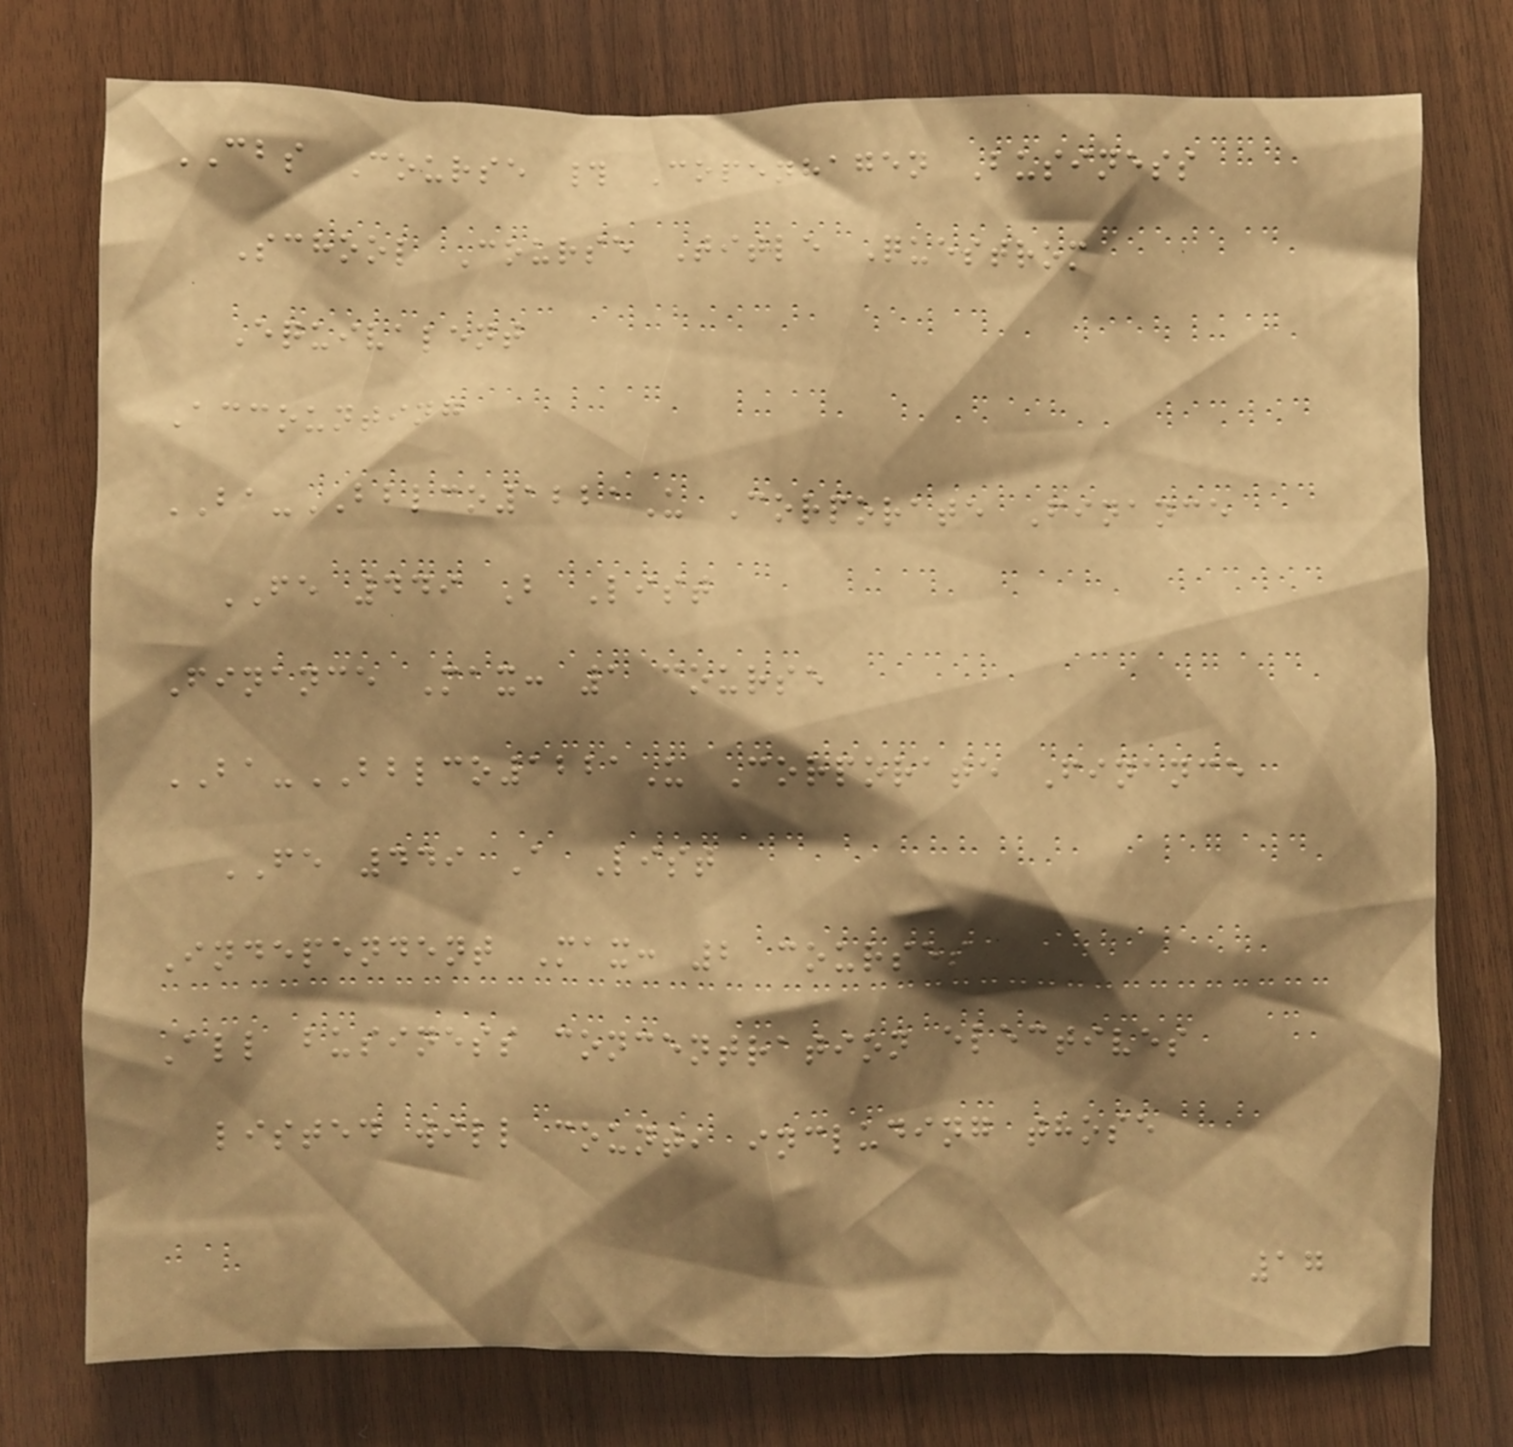CBS Course # Copenhagen Business
School Course Title Questrom
Equivalent
Accounting
BA-BBLCO1221U Corporate Finance
FE 449 B List
Finance Max: 1 course
BA-BBLCO1221U Corporate Finance
FE 449 A List
Independent Max: 2 courses
All business concentration electives
listed will count, including those
17
